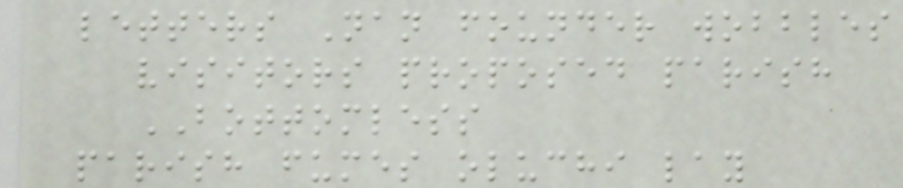letters Nan founder wobbles
visitors proposed parish
BOTTOMLESS
parish fumes oluchi lay
